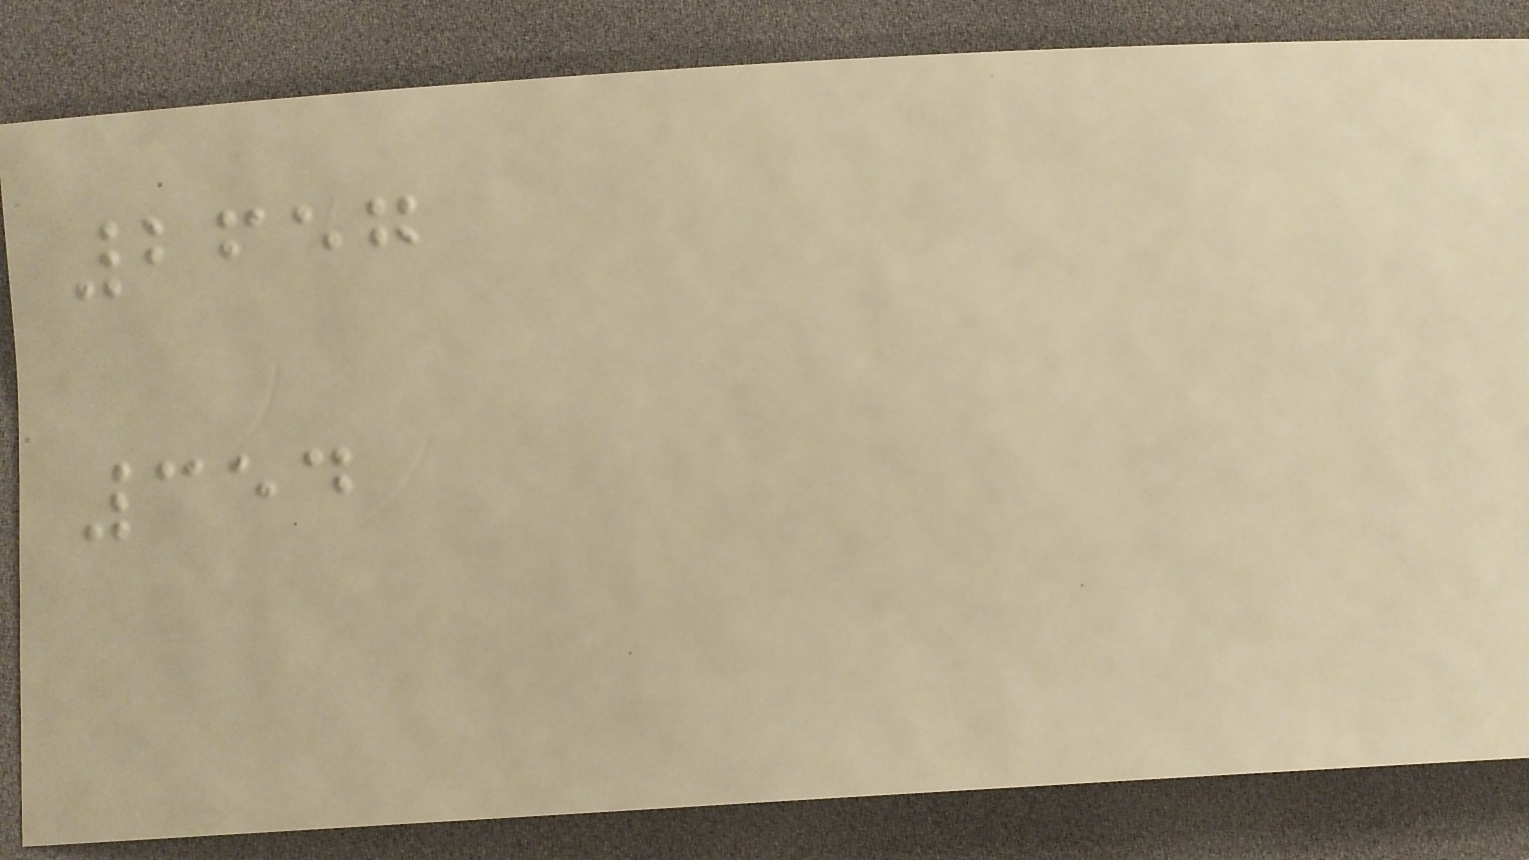2657
354
